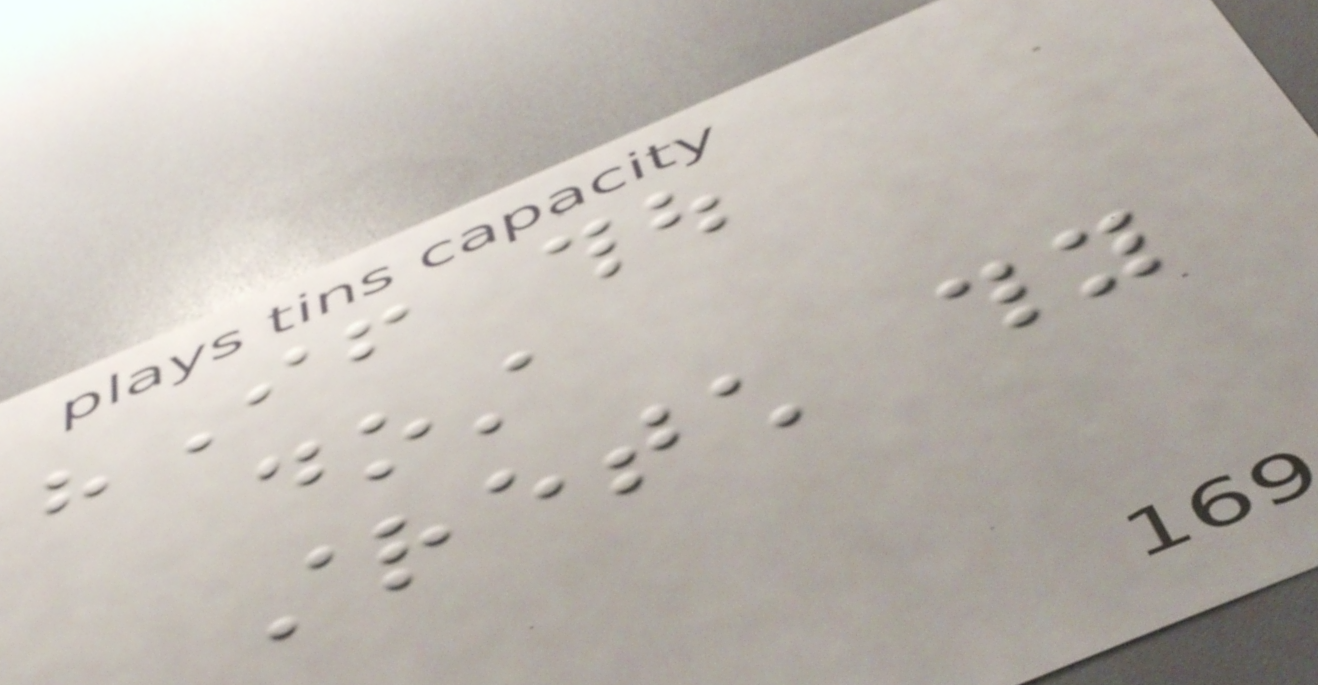"If thou
dost
stretch thy
